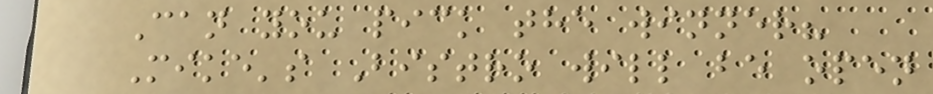Can you pick the winner?
Mike's Bistro will be open
